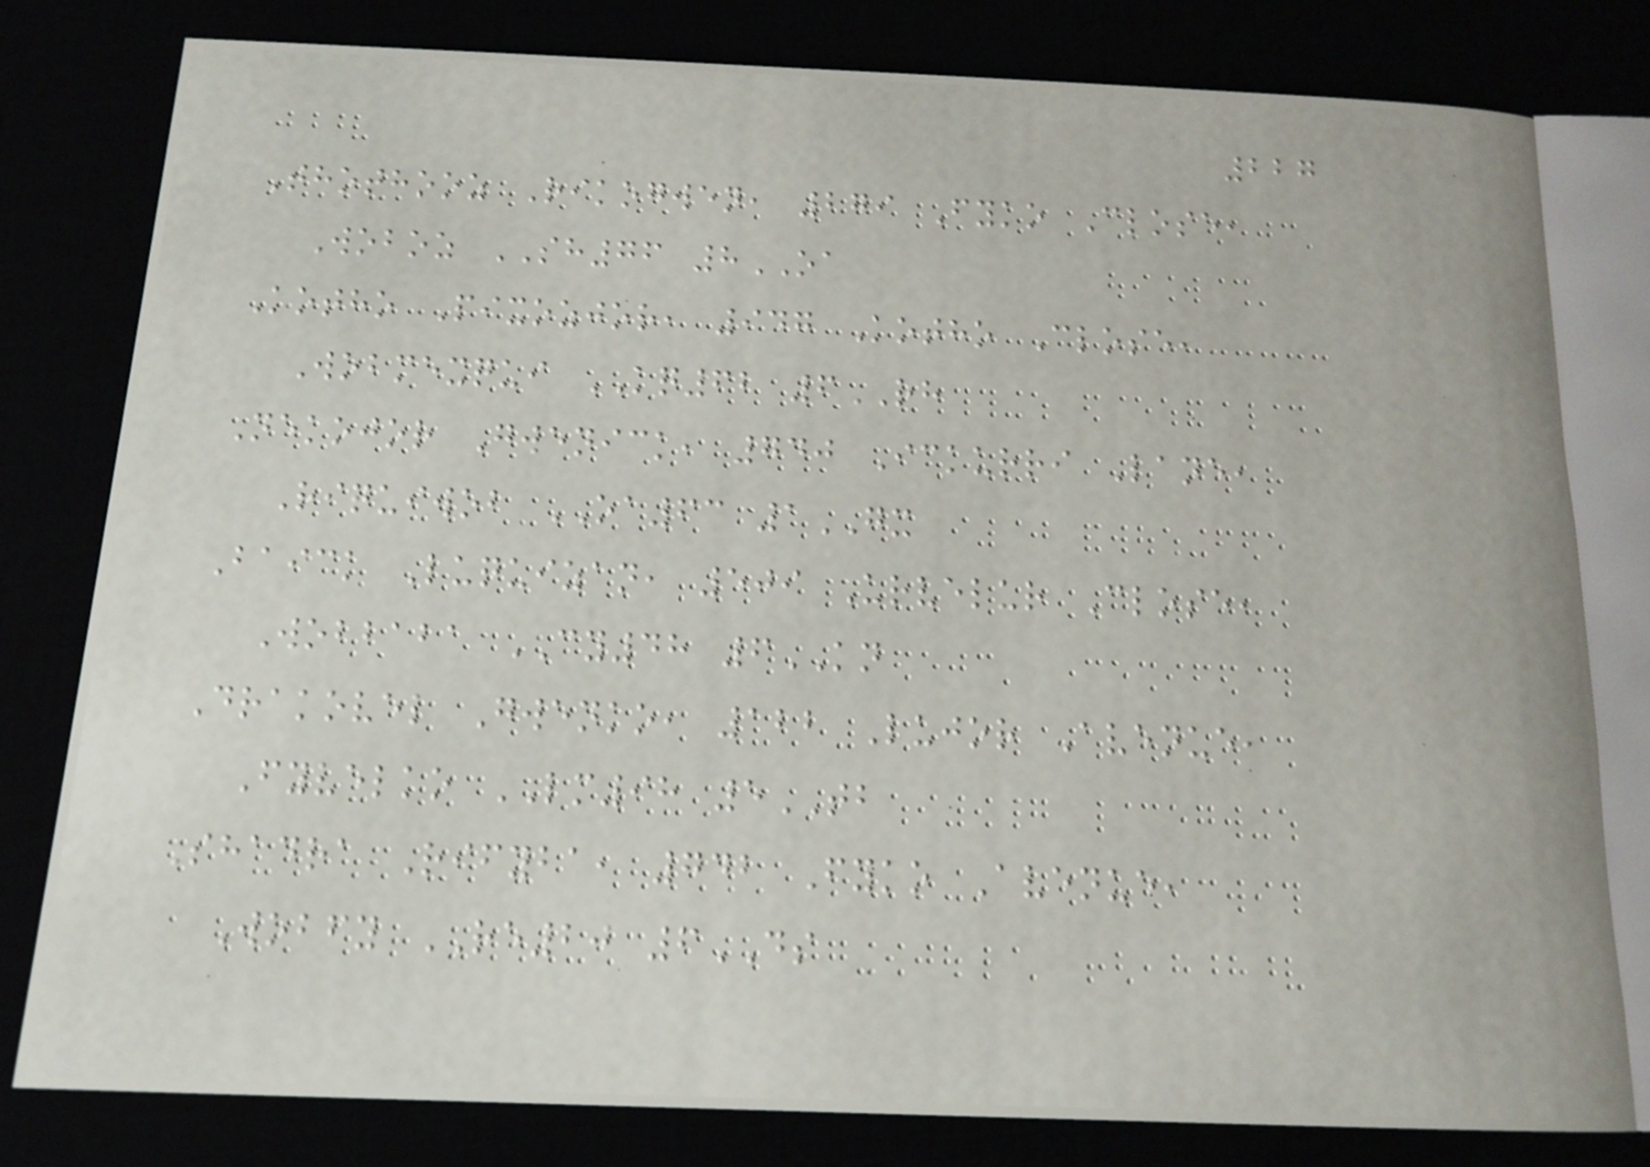227
Thothooz Rikogwen, 279 Fyko Close,
Woboz SH76 8OA
Kotho Pixozjor, 947 Kotho Close,
Wobmexqui KQ62 6RH
Nekojor Gwenick, 740 Ickurri Lane,
Riquiwob OA63 1GX
Baick Luquizan, 509 Urvelur Close,
Wobbaba CY48 6KN
Drakovel Gwenko, 122 Lujor Avenue,
Fyvelko LM98 5TB
Shadra Rifyba, 742 Fyko Avenue,
Wobfy RE20 6DS
